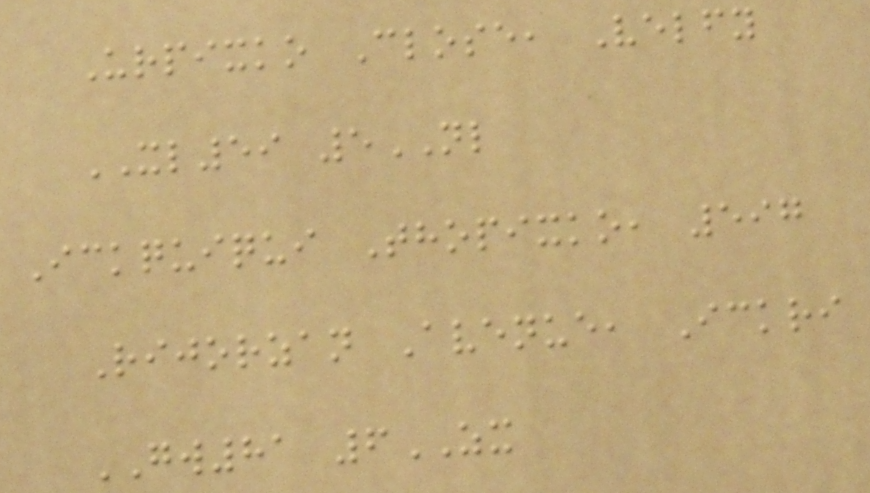Urpixko Close, Velfy
XL59 5NL
Ickquiqui Thopixko, 597
Rijorzan Avenue, Ickri
GW81 6ZX
